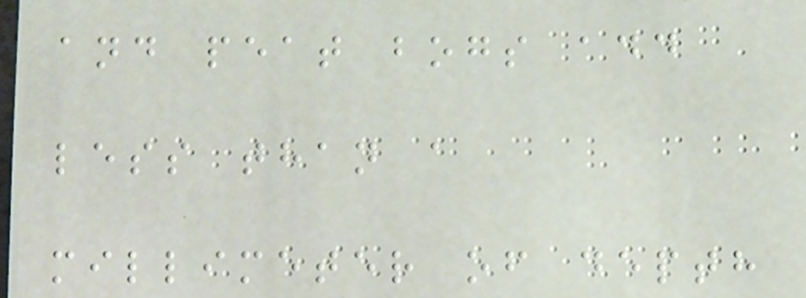and peat bogs add
less than a
millimeter of depth
